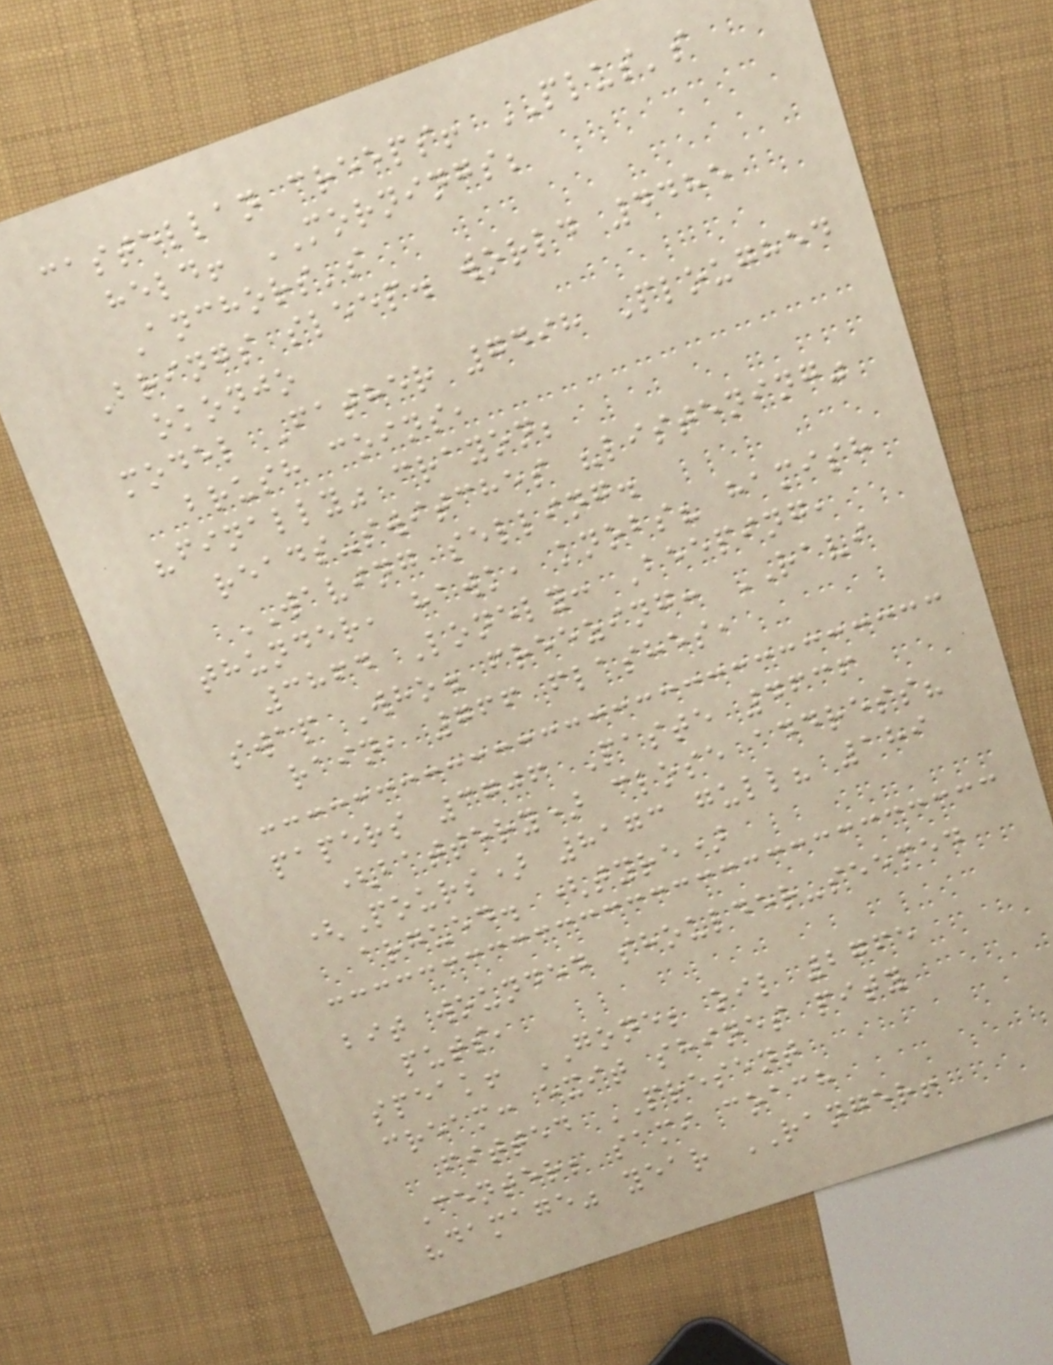castellan creeps! PLUS's
held! MORNINGS;
Anchors's
Brings sleep. world 4485
okonjo
model Father 7498 Ploughed
brush coins,
"finally" crayon;
reads-switches "listening"
WAVING selling.
thunder, hawk, knobs? hamish
3864 Lonely: Beeping,
swap Who. freezing: RAVI
rain, 766 flashes,
papers 3706 Paste 4636
(battery) close address?
(Pours) 8173 gull? 189
argued. (tyre)
bit wounded shoulder-seemed
puts,
speak! GONE; oil 2765
cream: exit shines pity
fitted PRESENT
Center; sami coach
"damage" year RANGER!
